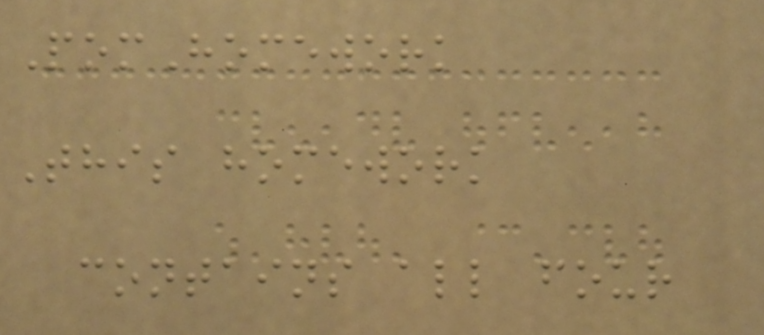PomHomework
This homework
contains all four
